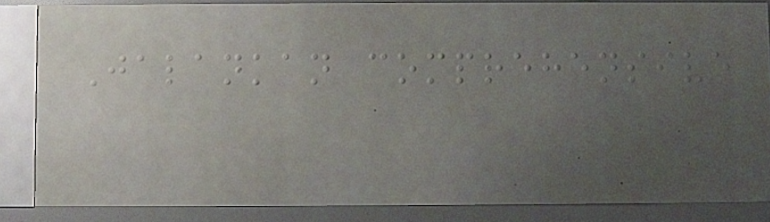Jalankan comprehensive
